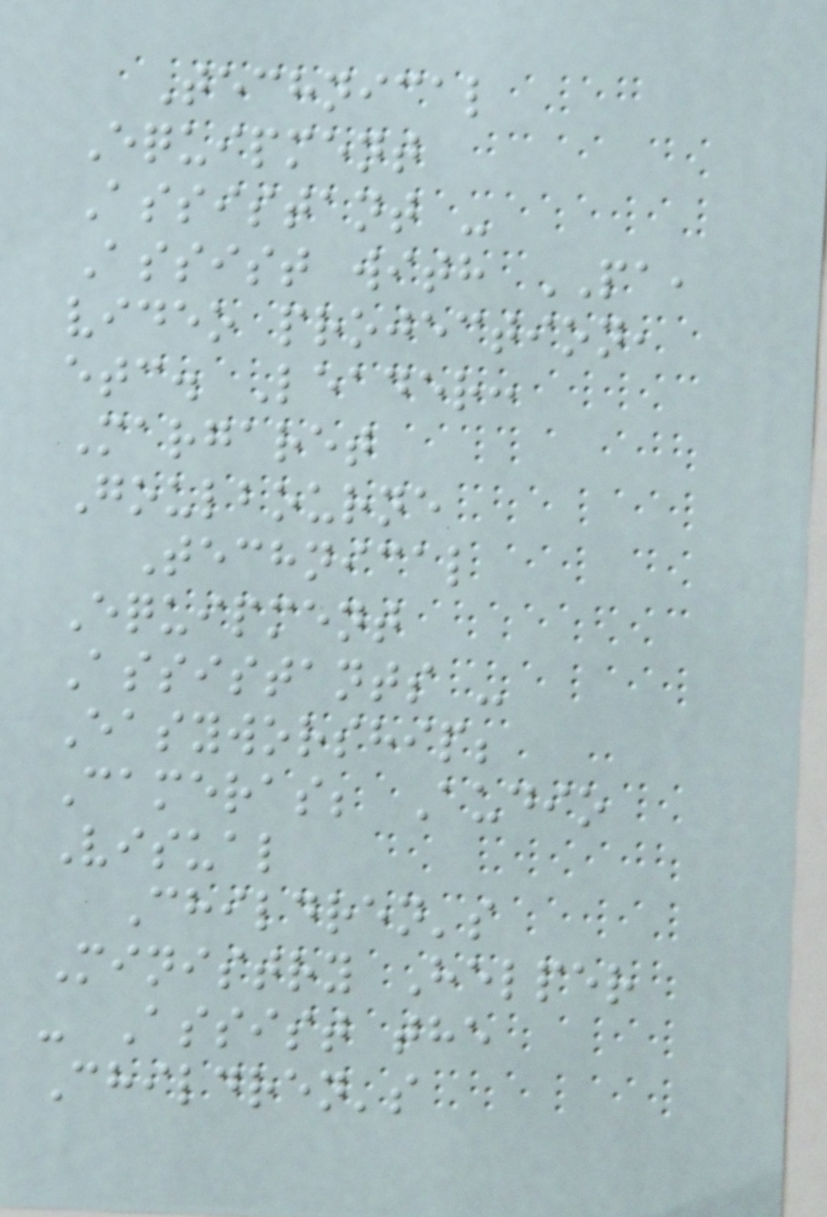Technical
Equipment
Assistant -
Assist with PA,
video projection,
etc. Leader:
Margaret
Goulbourne
Technical
Equipment
Assistants -
Easyworship;
Cameras; Audio
Visual
Children's
Ministry Helper
- Assist the
Children's
